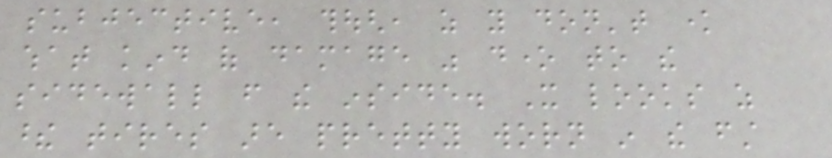subjective, though, as you don't know
what kind of damage was done to the
sidewall from the inside. It looks as
these tires are pretty worn in the first
